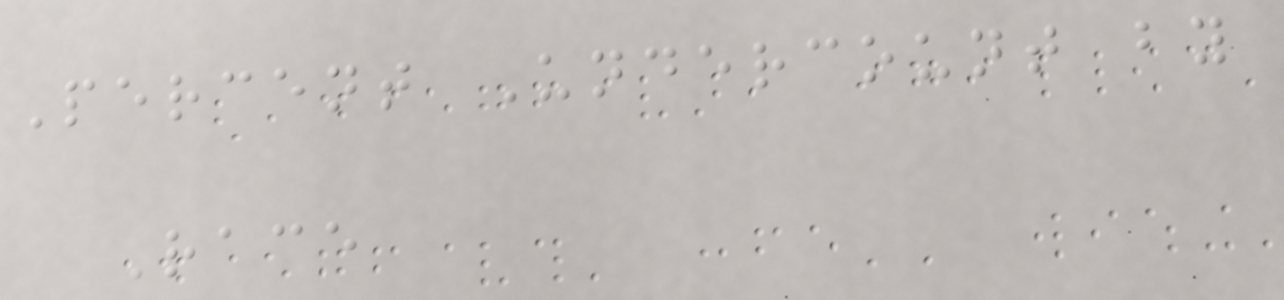Percent Undercount by
Race
